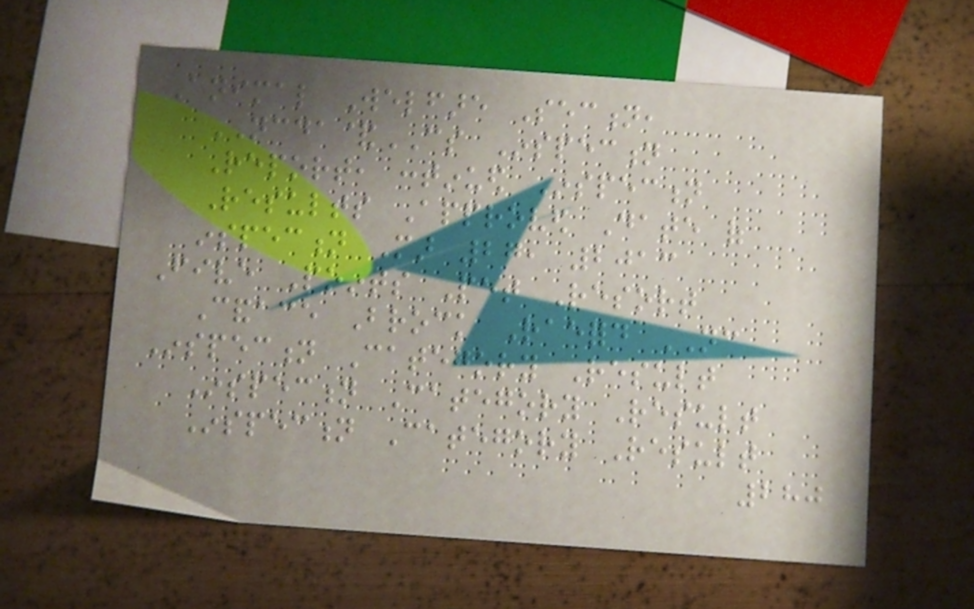Animal Welfare Section,
NCDA&CS Inspection
Report, continued Inspection
Results Approved Date of
inspection Mar 27, 2013
Five Points Pet Resort
Candace Brock Raeford NC
Inspection Category Result
Inspection Category Result
Inspection Category Result
280
